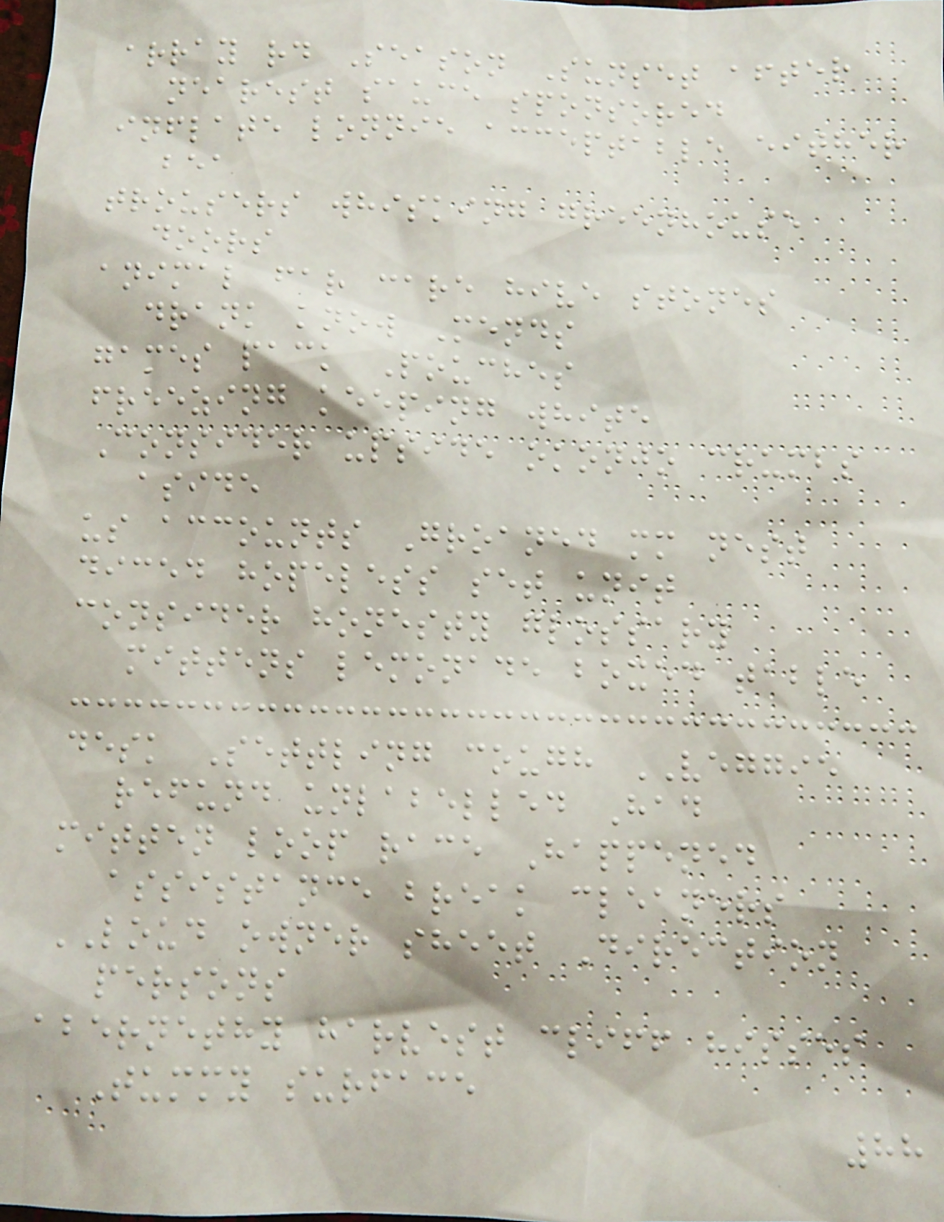array rd Season Sunset after
nearest sauce sponsored
inflate lonnie acceptable either
bea
trousers whisking greenhouse
doors
animal far care hive stones
drank know Mends
games pack Pouches
freezing keeping white
Consider upside okonjo crumbs
aside
us accounts Groaned mm nest
diced hopeless set unit
consider honesty glossary
mittens lemonade boxed table
desk Settling cough VEGGIE
refund unlabelled Had
mitten loop race Happened
assistance break cleaners
LOUD owner sheet Direction
persons
abernethy harvest cliff hisses
Tummy surface
88
